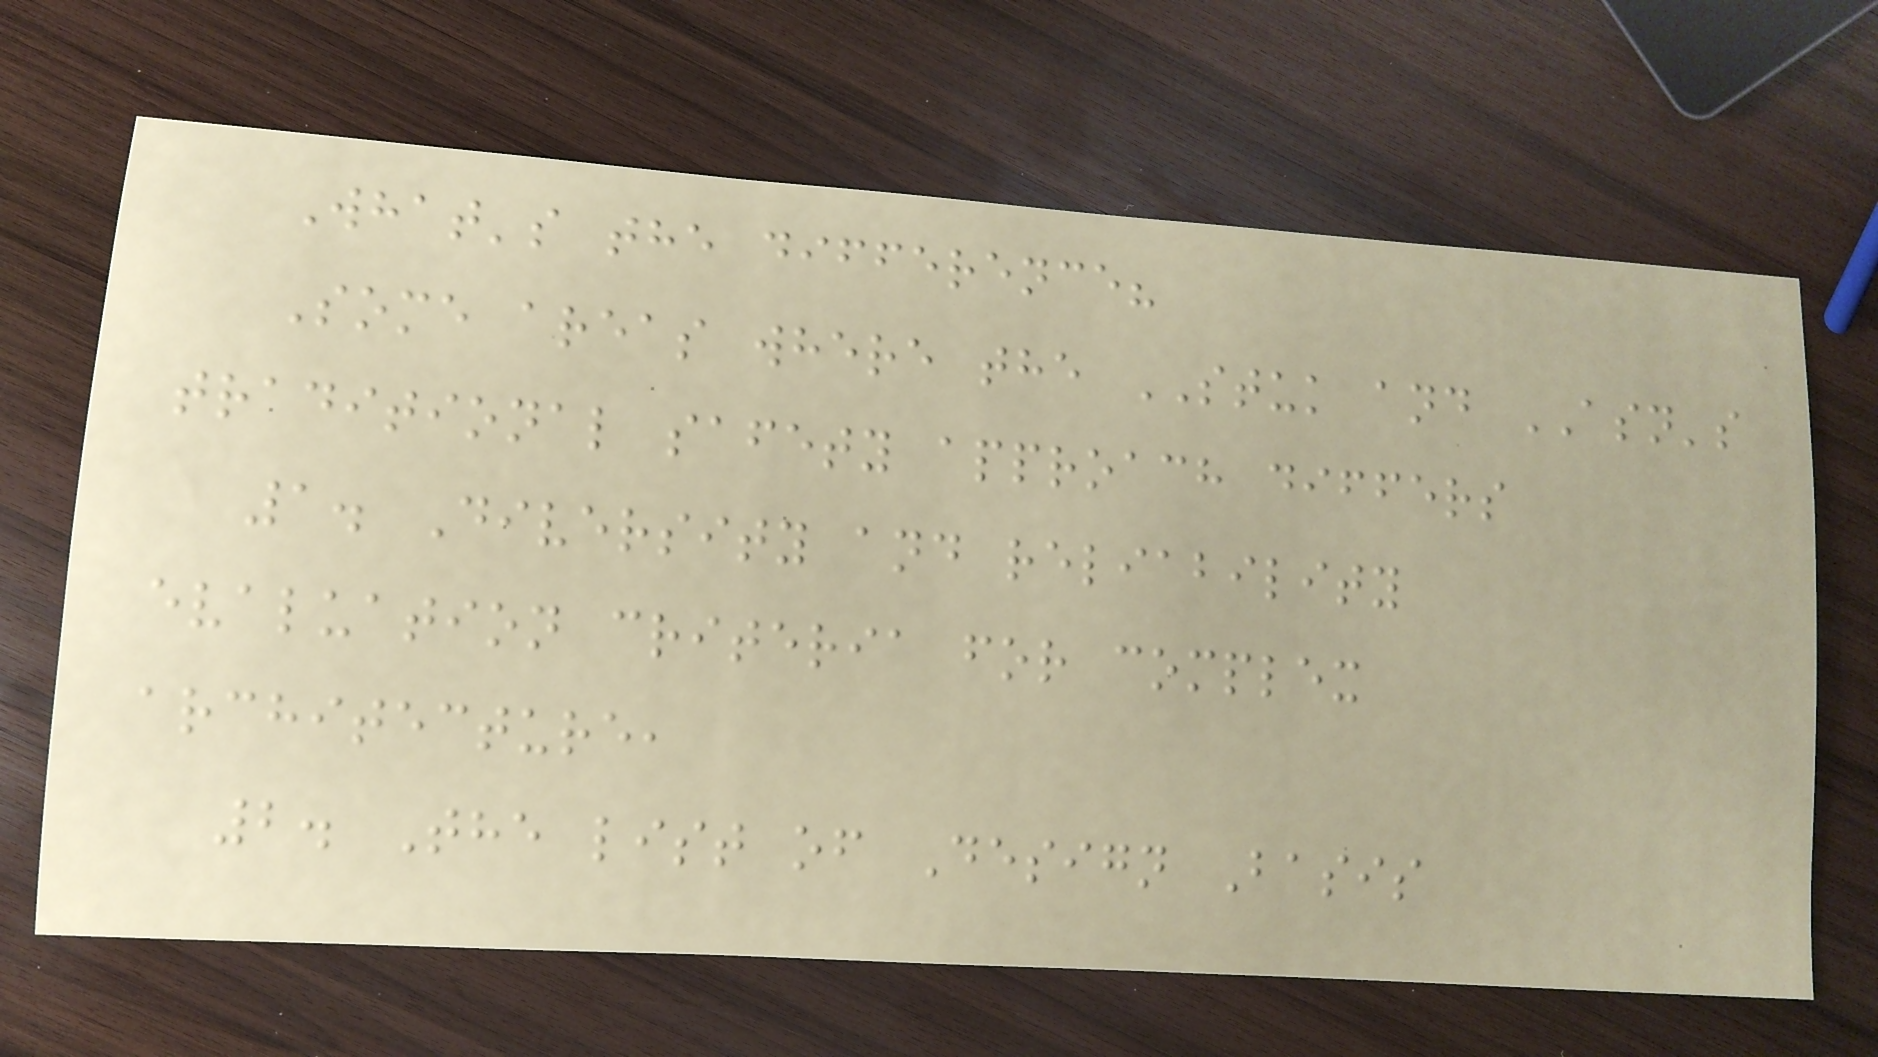What's the difference?
Some areas where the STUK and ASN's
traditional safety approach differs
1. Diversity and reliability
evaluation criteria for complex
architecture,
2. The list of Design Basis
